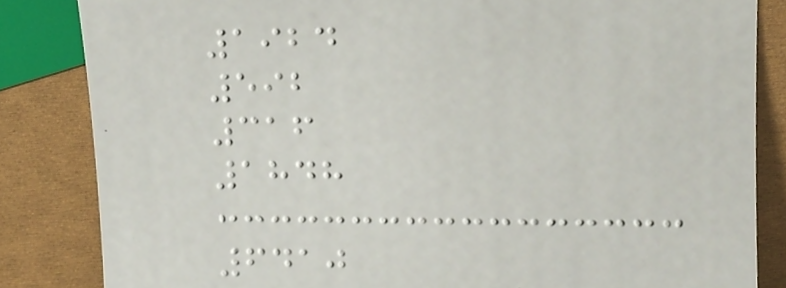1924
592
316
1848
6410
